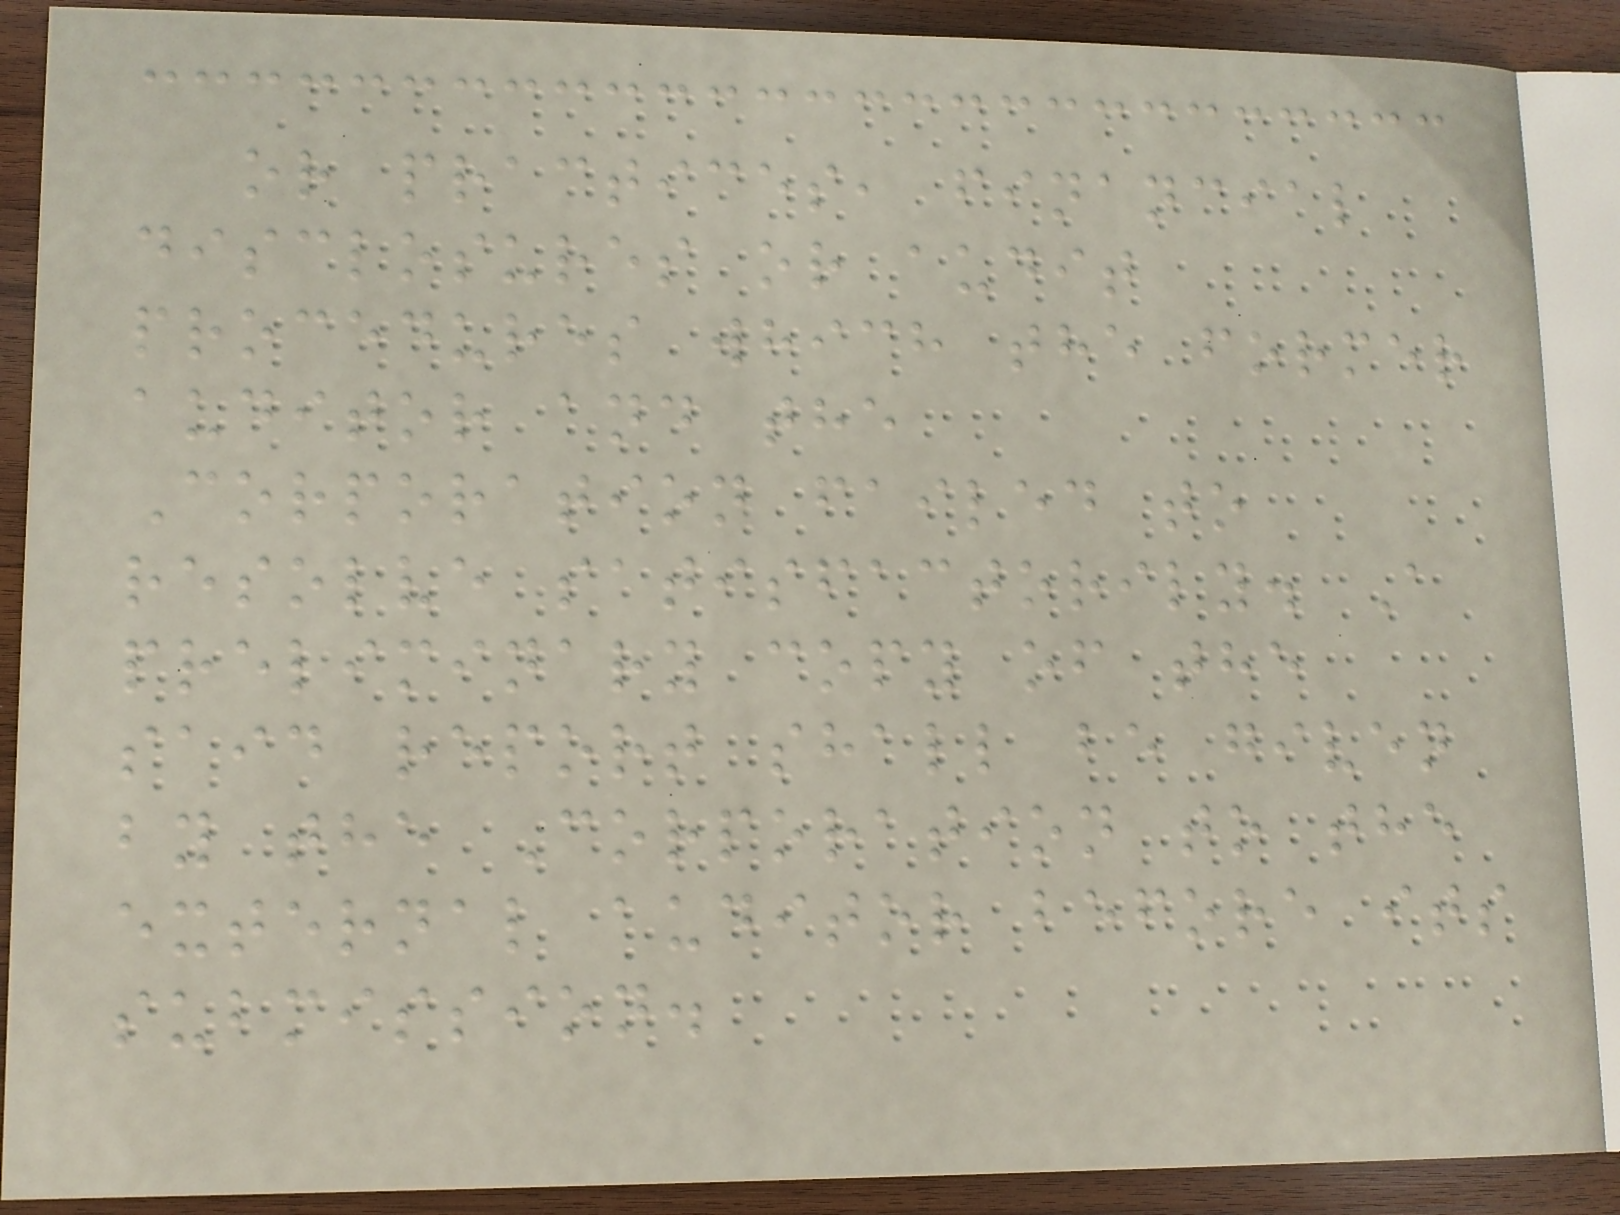or practices, financial
disclosures or audit
procedures which the former
auditor and the
Corporation failed to
resolve satisfactorily. A
preliminary copy of the
said report shall be given
by the Corporation to the
external auditor before its
submission.
